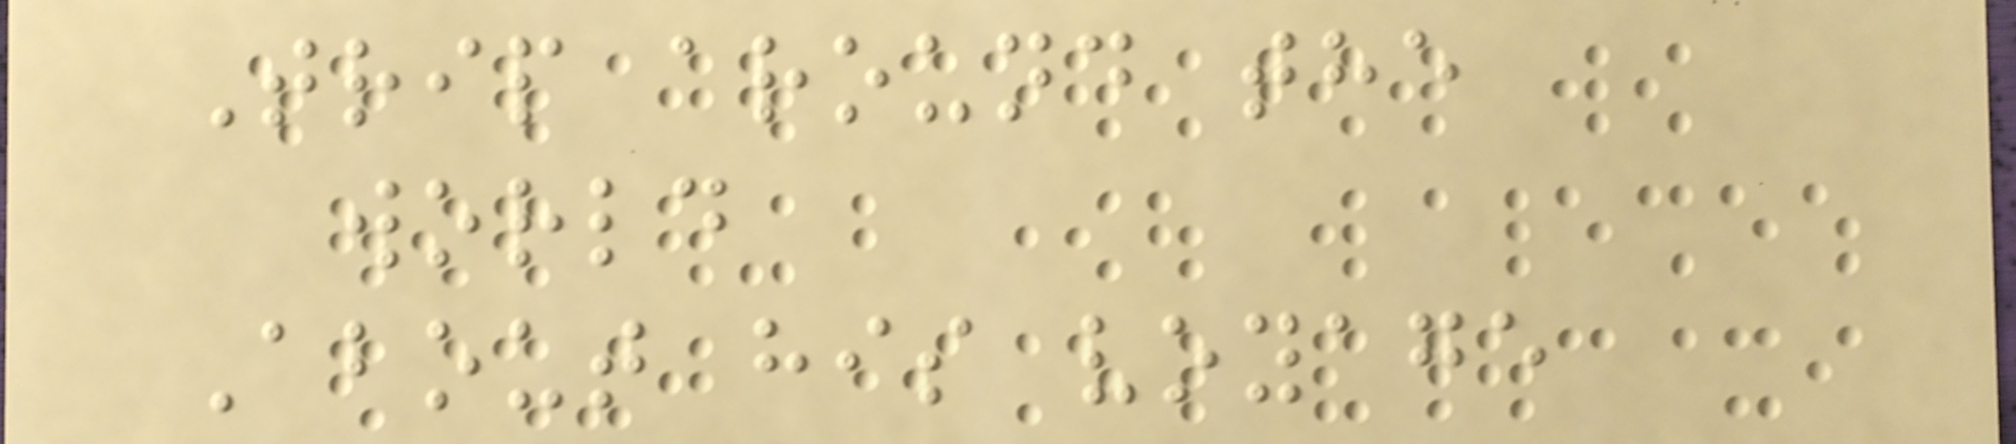Trip around the
world
About his voyage
